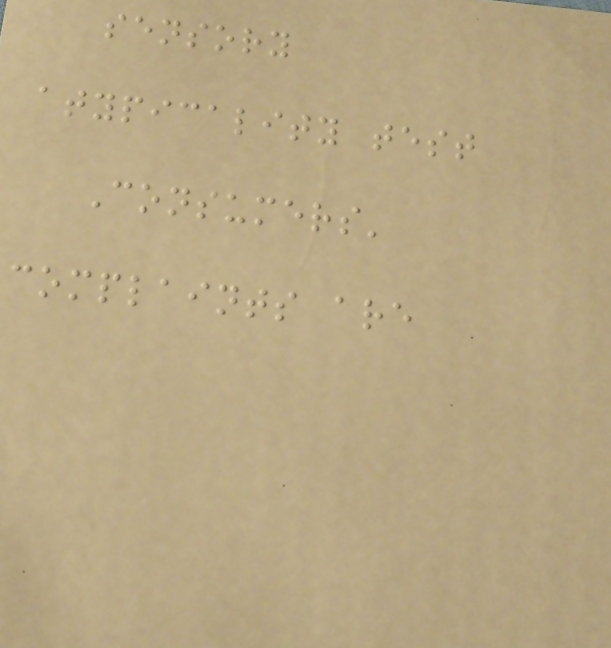sensory
atypicality test
Consumers'
complaints are
